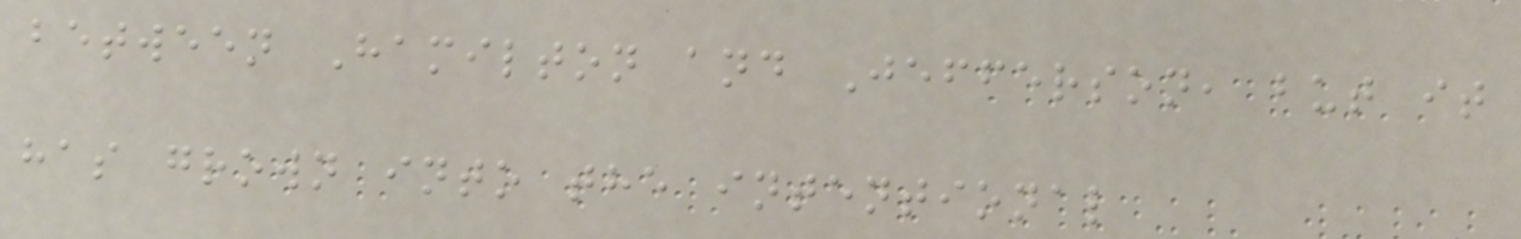between Hamilton and Jefferson, but it
has grown into the intentional
